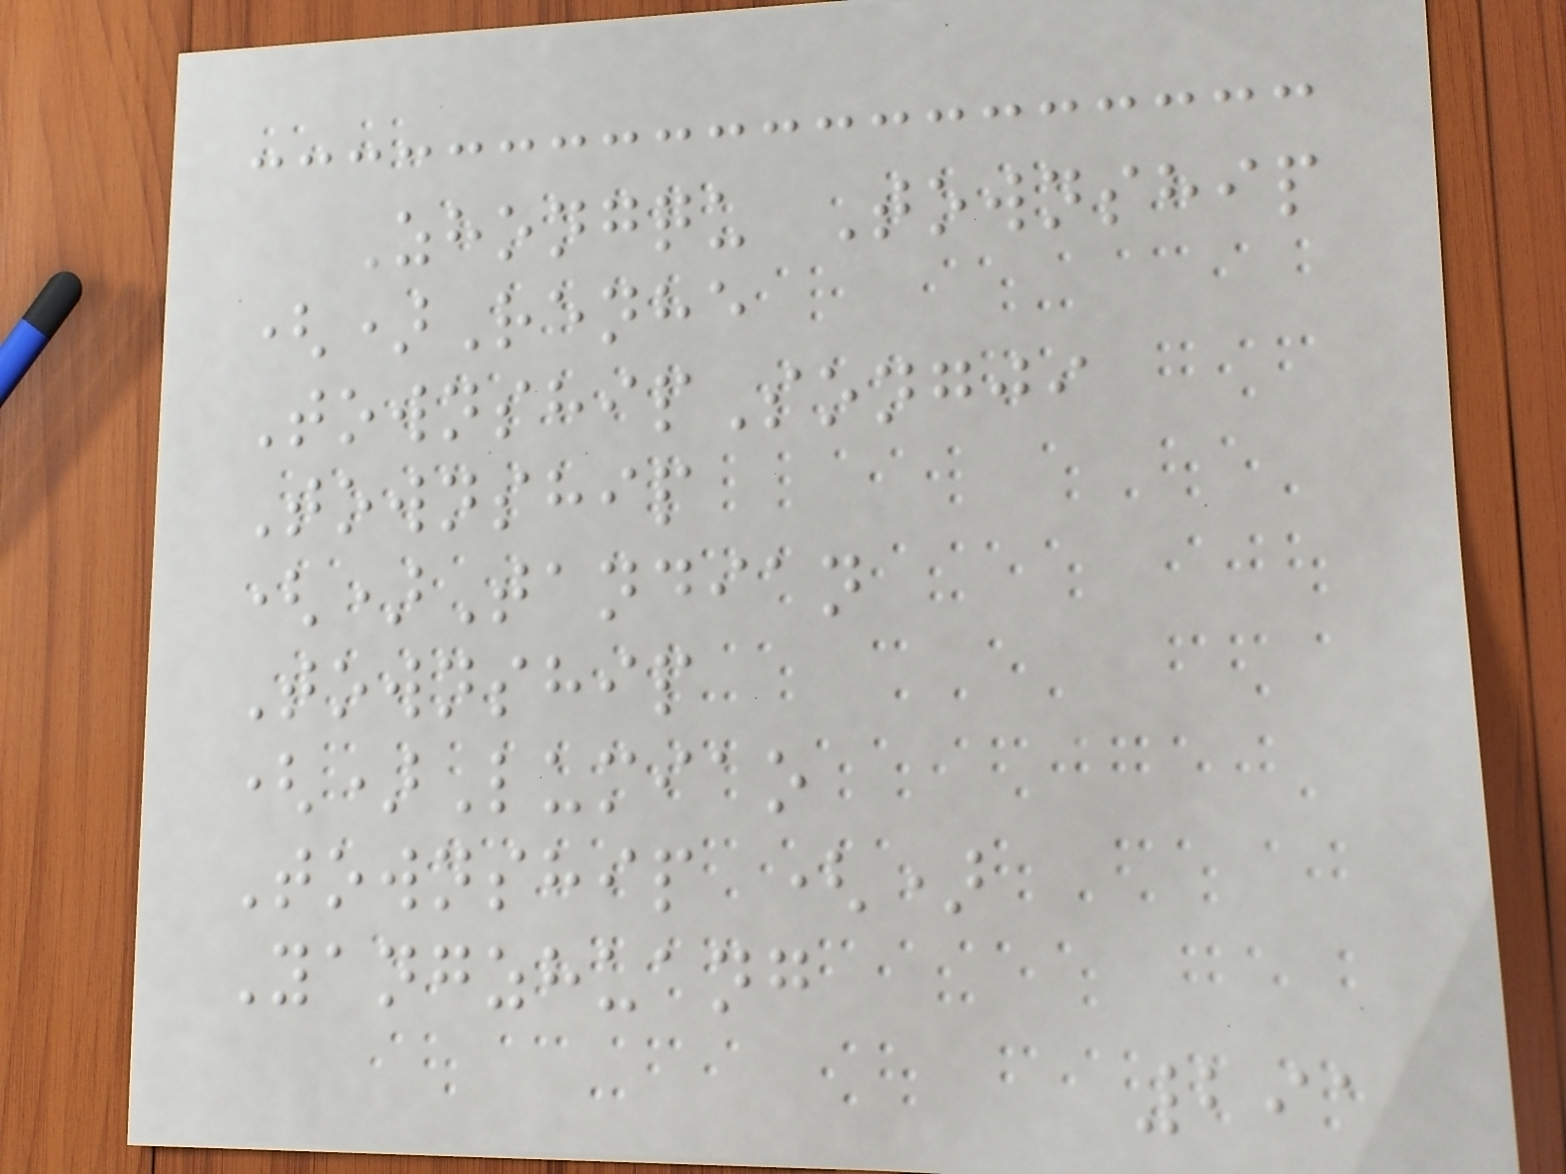Zhongqu Township
()Renhe
TownshipSongji
Township
()Tandian
Township
()Lumiao
Township ()
Yangzhuang
291
